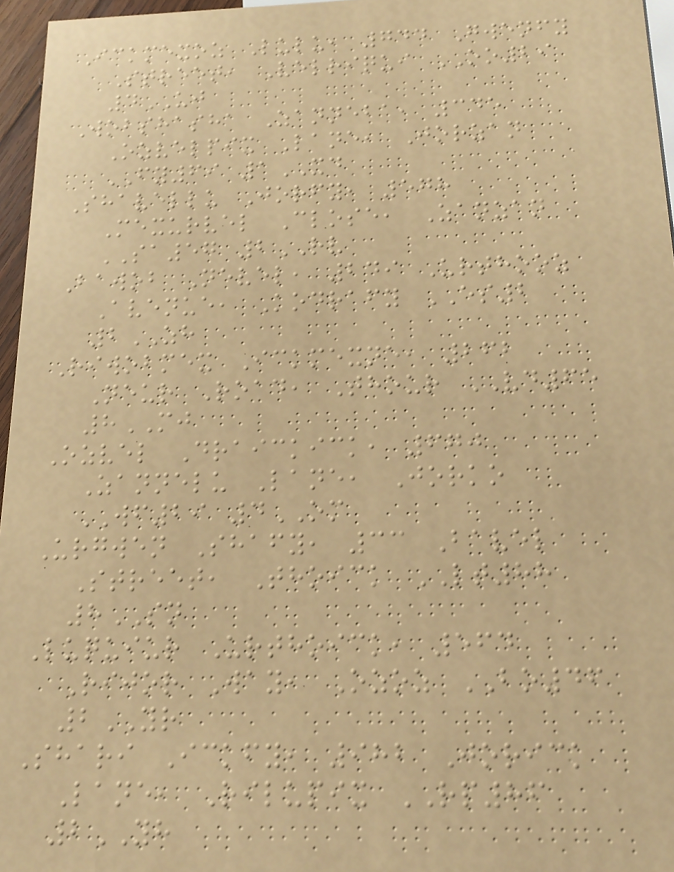Ickmexoz Lulu, 744 Gwenfy
Street, Velriqui OO29
4UJ
Wobshasha Zanneba, 345
Ozvelpix Lane, Jorzan
FY69 1XD
Shavellu Jorfy, 578
Mexurvel Close, Zanzan
SA57 2RV
Bawob Nevel, 249 Urthooz
Avenue, Kodrafy ES2
2ZH
Riwobmex Ickmexne, 262
Neur Road, Thour VD65
8MJ
Ozvel Draickick, 670
Zannelu Lane, Jorko
WF29 4OM
Urgwen Shafy, 33 Bavel
Street, Thoick LT88
8SN
Luquiur Urthoick, 564
Rijor Way, Ozoz BO46
2YR
Shari Ickfy, 982 Jorick
Lane, Rilupix RP86
2YH
